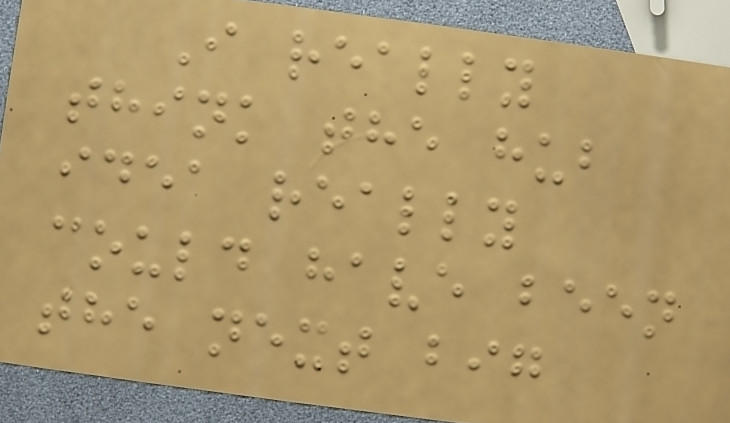I really
think the hub
idea really
could have been
the next big
